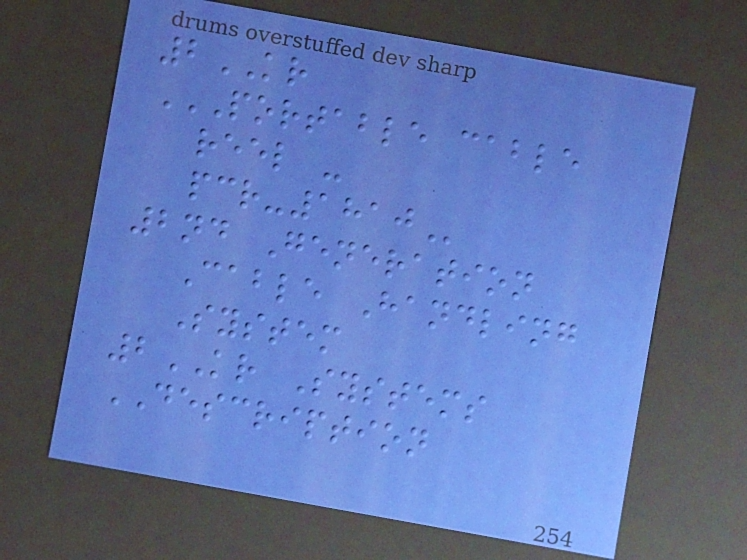2KR
PORTABLE CABLE
REEL -
PCR-1810
2nd Generation
Cable Handling
System
2KR Systems
DESCRIPTION
